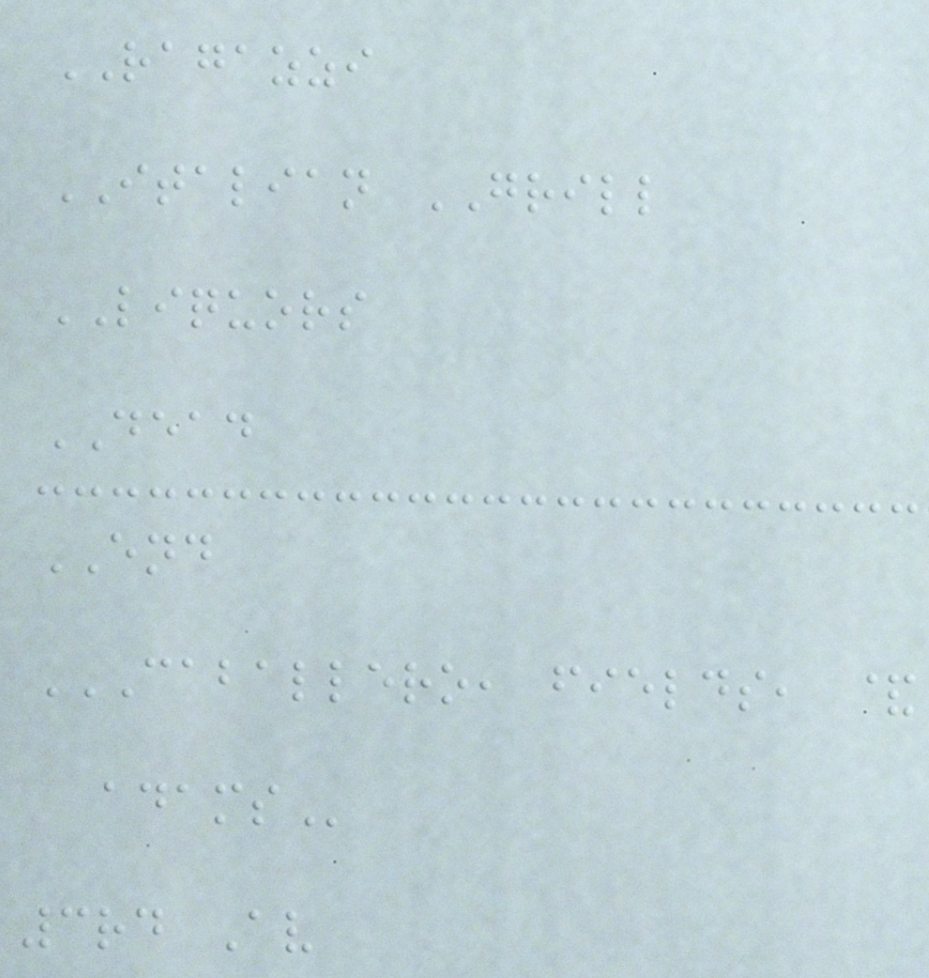RAGAZZI
ITALIAN GRILL
LIQUORS
DEAD
END
CABALLERO, FIELDS, &
ADAMS
3rd Av
